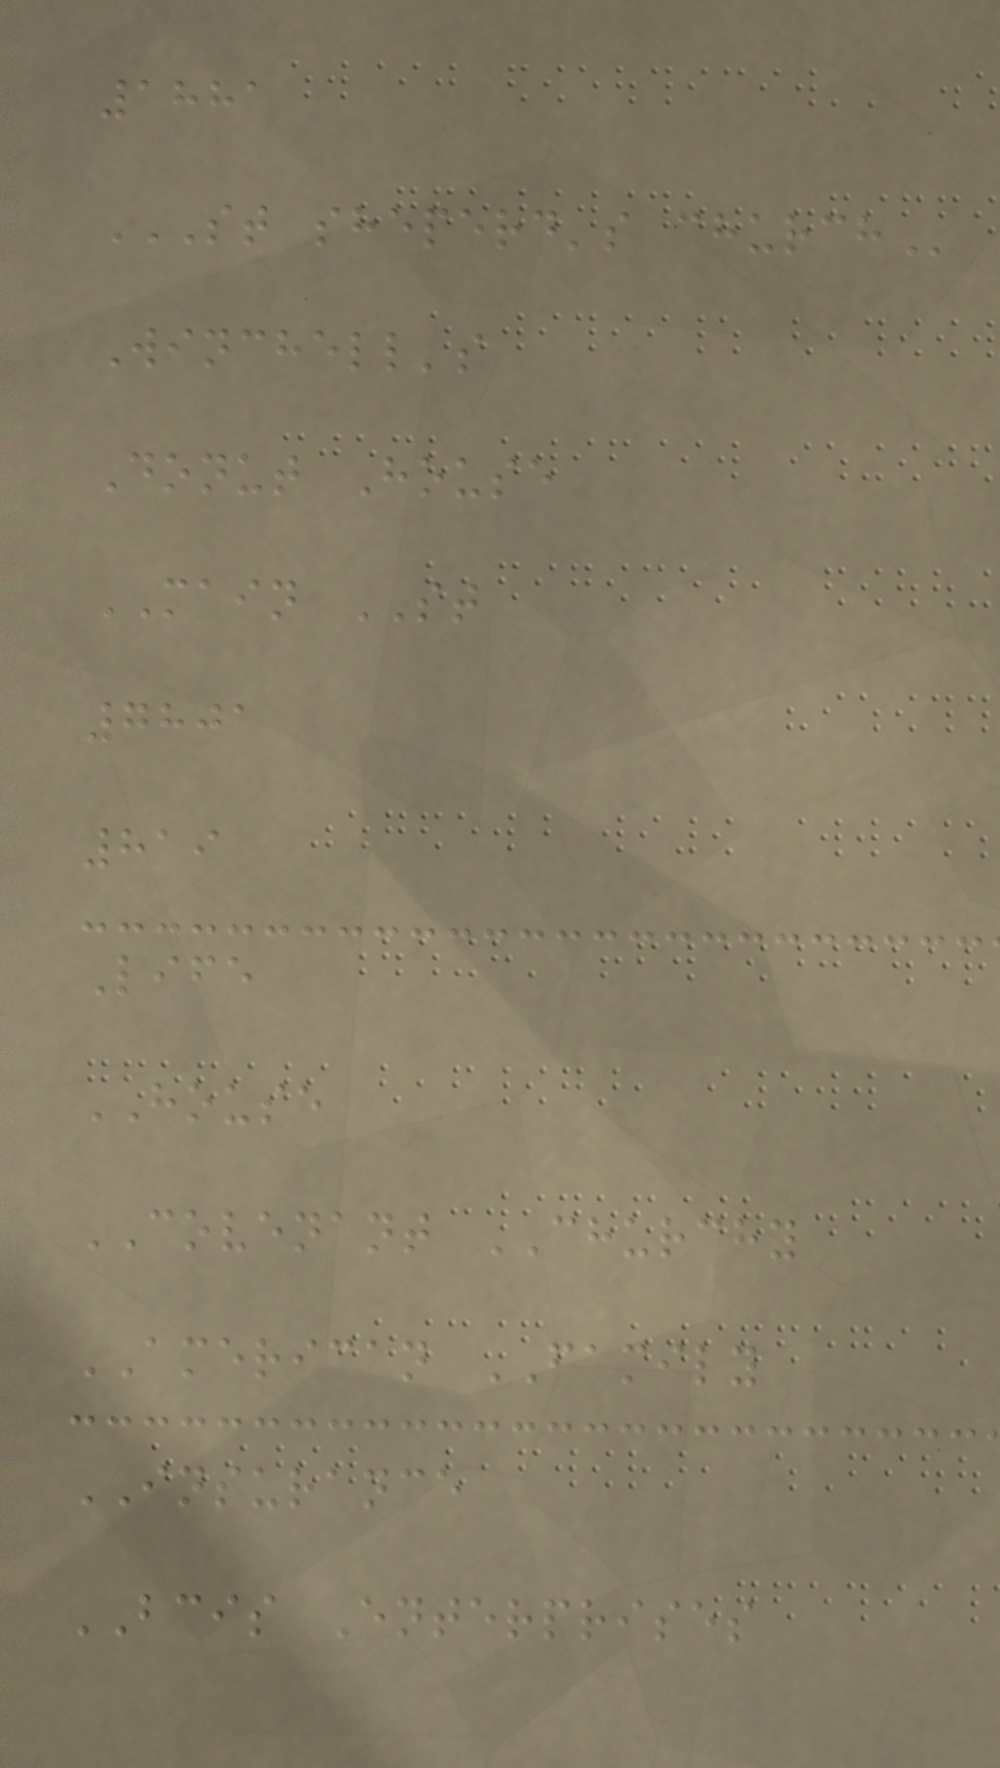1881
ST SHEPERD'S CHURCH
Winchell's
Donut House
MAIN ST
7801
819
Life
HOUSE
COVENANT CHURCHY
AMERICAN FAMILY
INSURANCE
BCIS Enterprises
